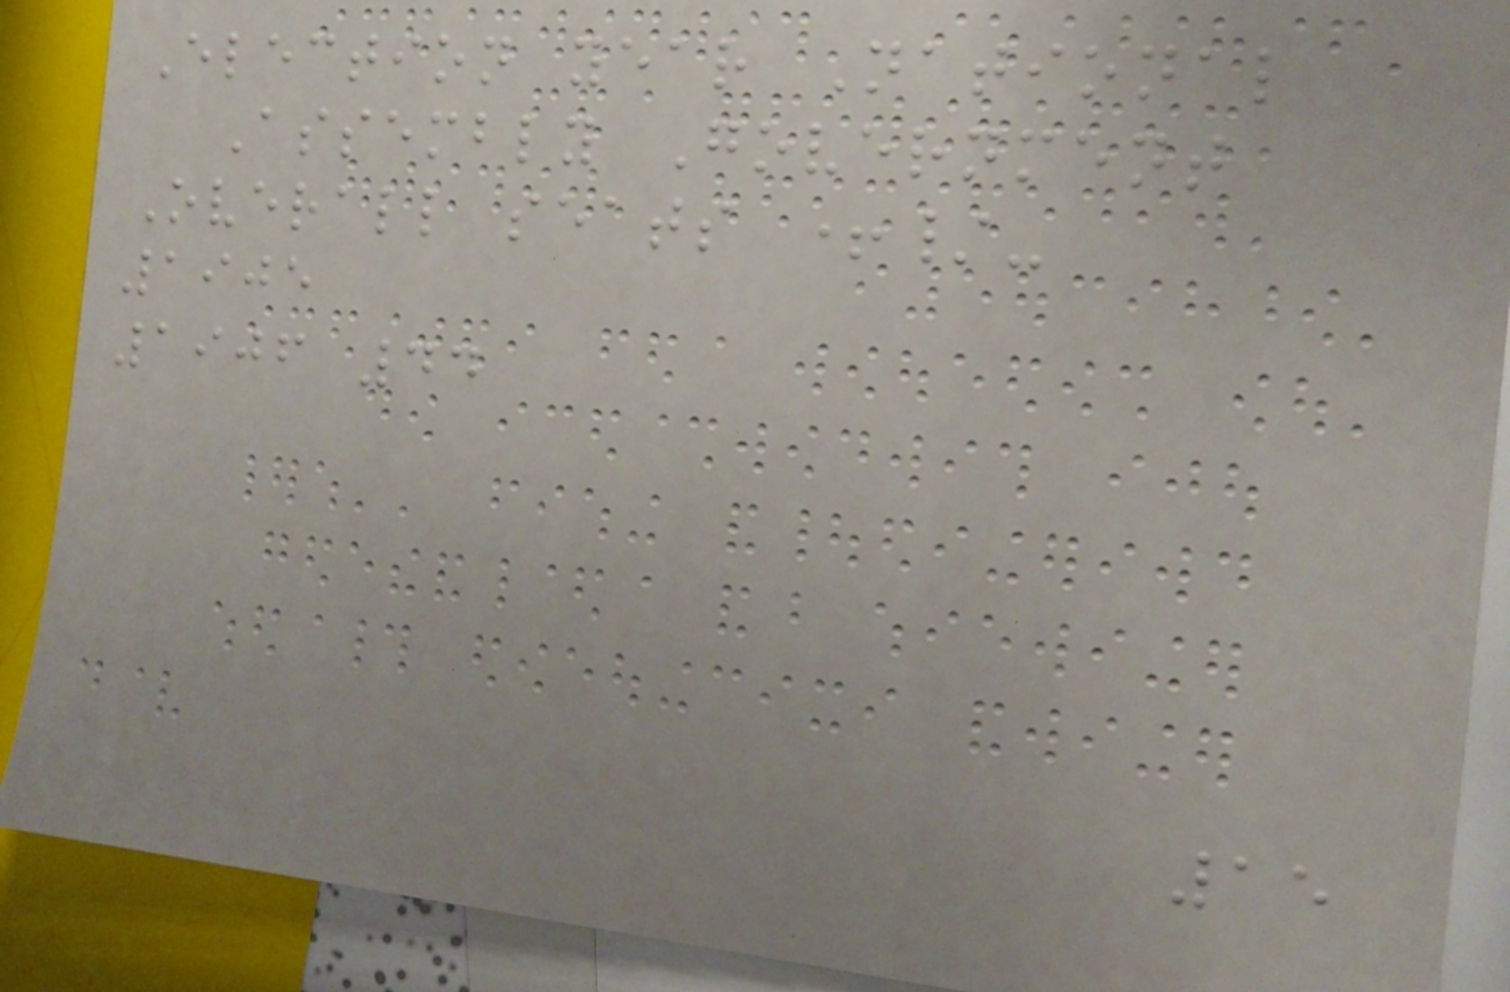Election year National
Assembly Government
Overall seats +/-
1905
1906 44
15
